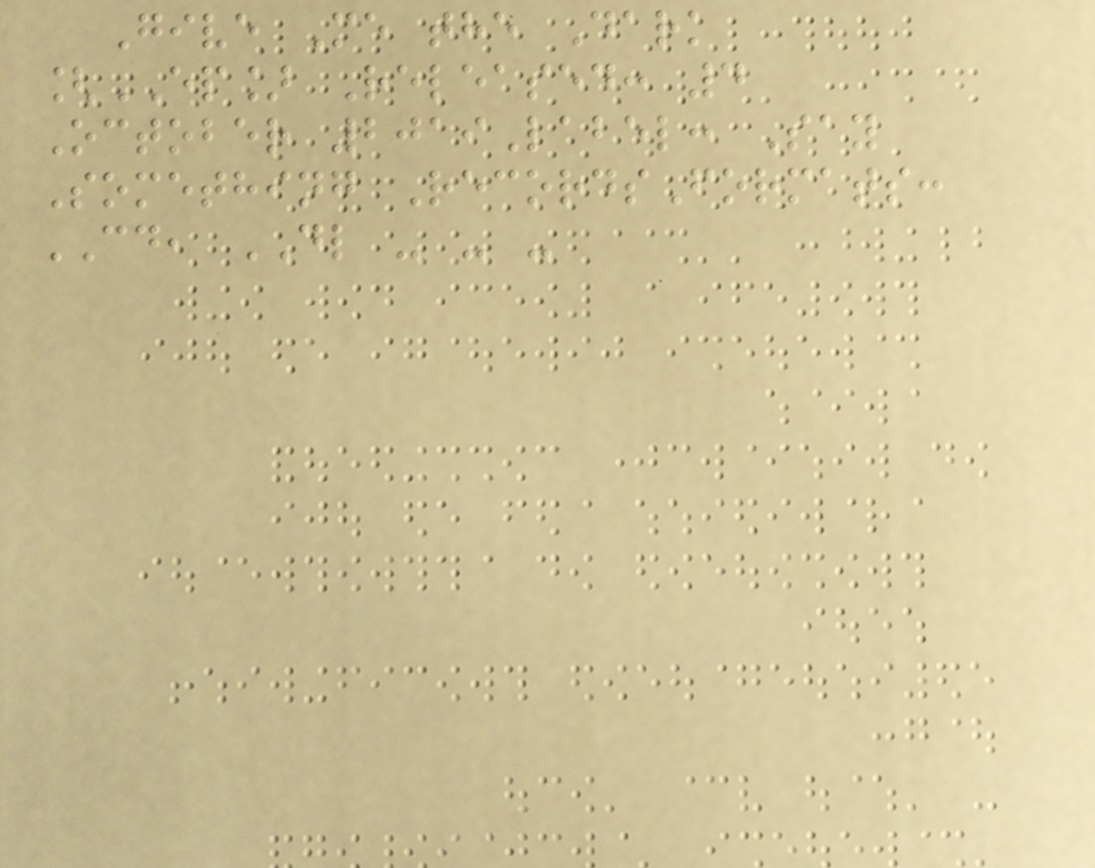Give Me the Dark
[EP] Released: 4
October 2019Label: Say
Something RecordsFormats:
CD, DL - - -
